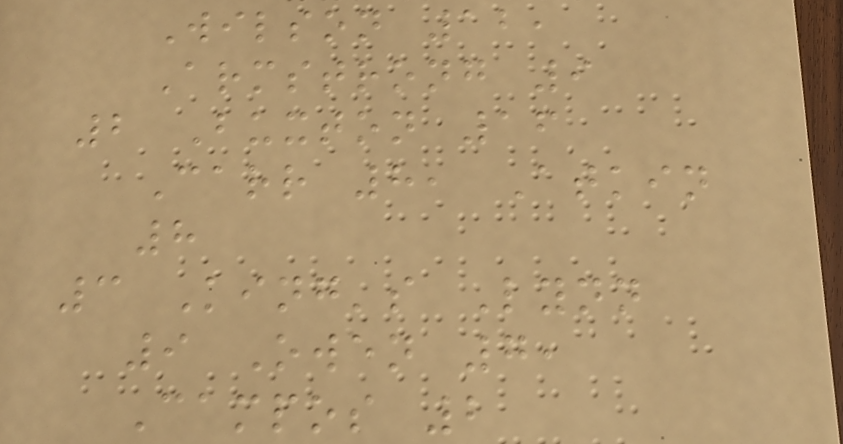Wilson 12,
Armstrong 9
2 Buxton 16
Carr 8, Atkin
8
3 King's Lynn
9 Owen 7,
Campos 2
